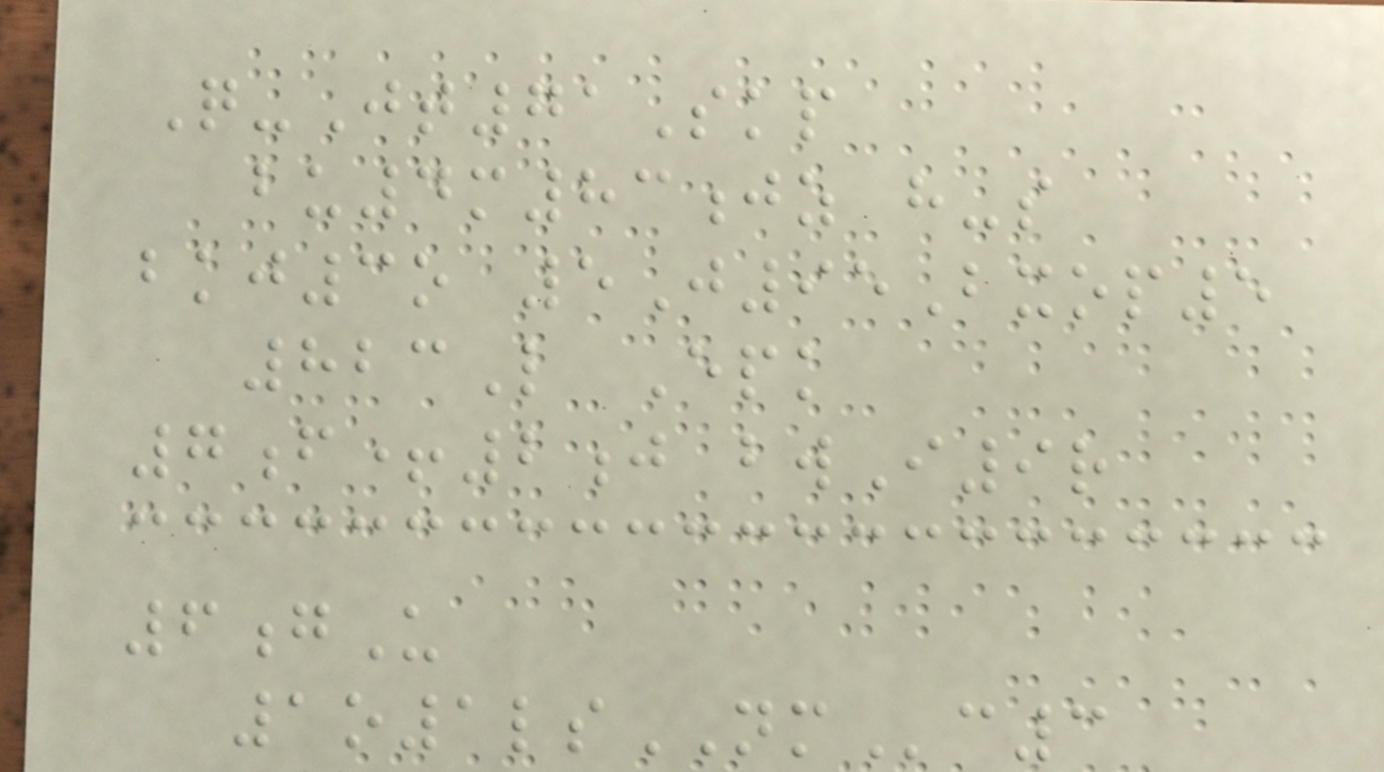Q-Jt71Skp
bu4m83jz h-s
bkj3o 5J95Bxop5
823L Epk
7f+2j bwI9r
6gU
1o1lsNMc3
